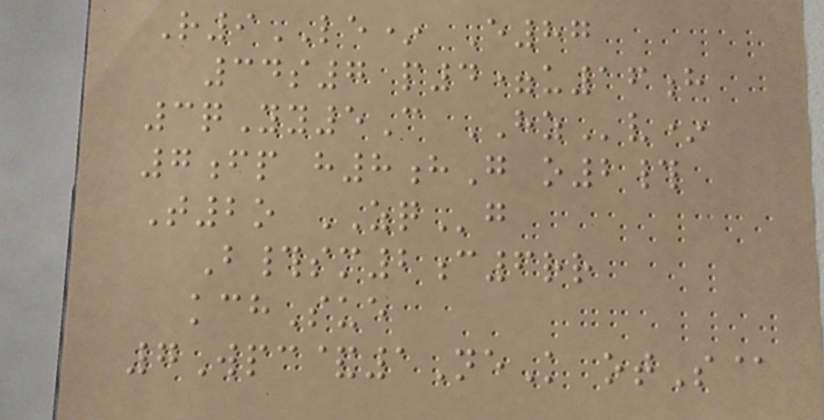R9LE* E87
34s7 p4=u16h
3qYy5C HZv*
7fp h8hG o2#
T2o ZQg
B#sm2c6rr
kchSue
7Wpc&1NeK otS@
